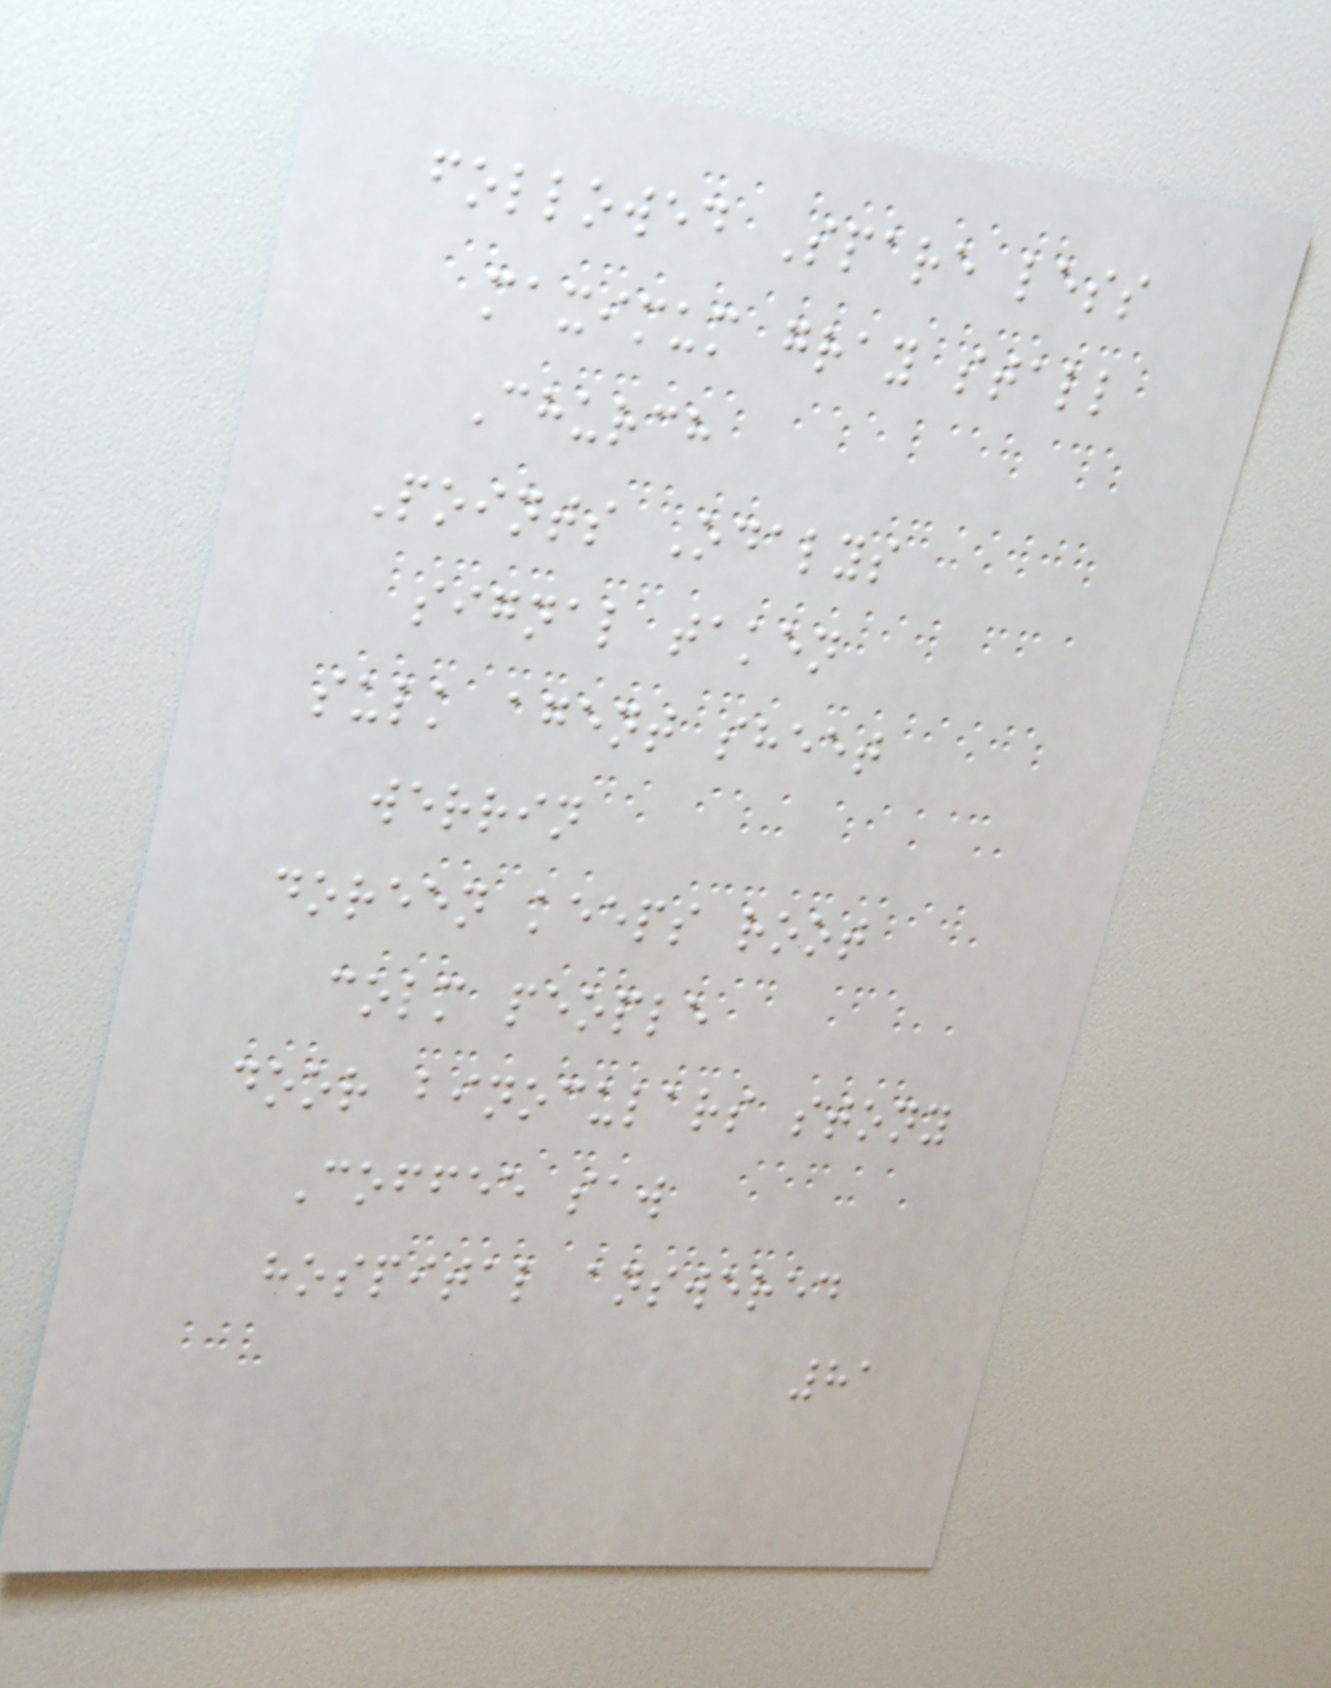followed Spare less
maximum gray stall
Church
Points Odalys
signal taken
sulk agent sheet
werrin
doreen keeps root
colm people
door binoculars stony
Coffee saw
hospital answered
81
